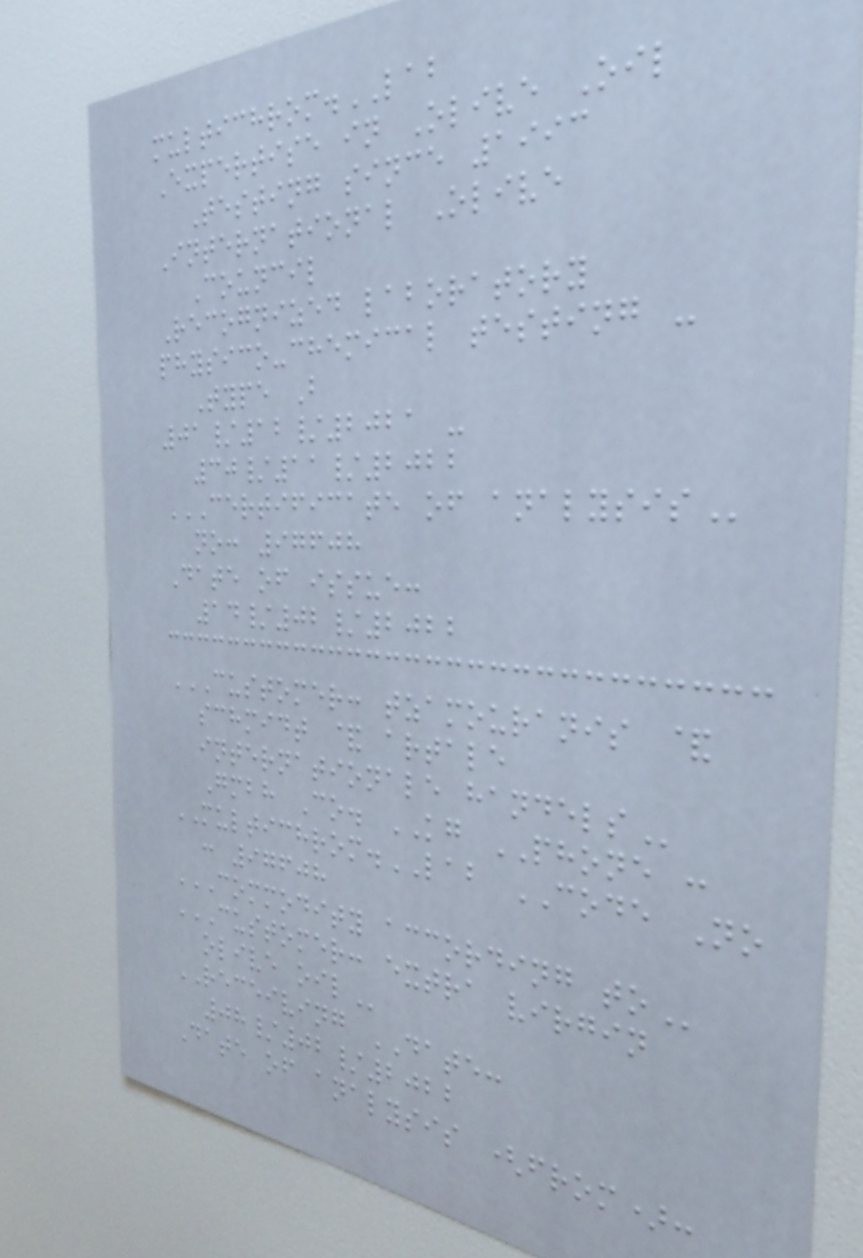multichrom.LAB
Expertise in Olive Oil
Testing since 1993
International Olive
Council
Recognized laboratory
physico-chemical testing -
Type B
01/12/2021 -
30/11/2022
CERTIFICATE OF ANALYSIS
no: 97608
Date of issue:
14/02/2022
CUSTOMER: TZAMOURANIS &
SCHMIDT & ARTALE
INTERNATIONALE HANDELS
Gmbh Co. KG PHONE :
MULTICHROM.LAB CODE No
: 97608
COMMODITY ACCORDING TO
CUSTOMER: EXTRA VIRGIN
OLIVE OIL
RECEIVING DATE:
08/02/2022
Date of analysis (from):
